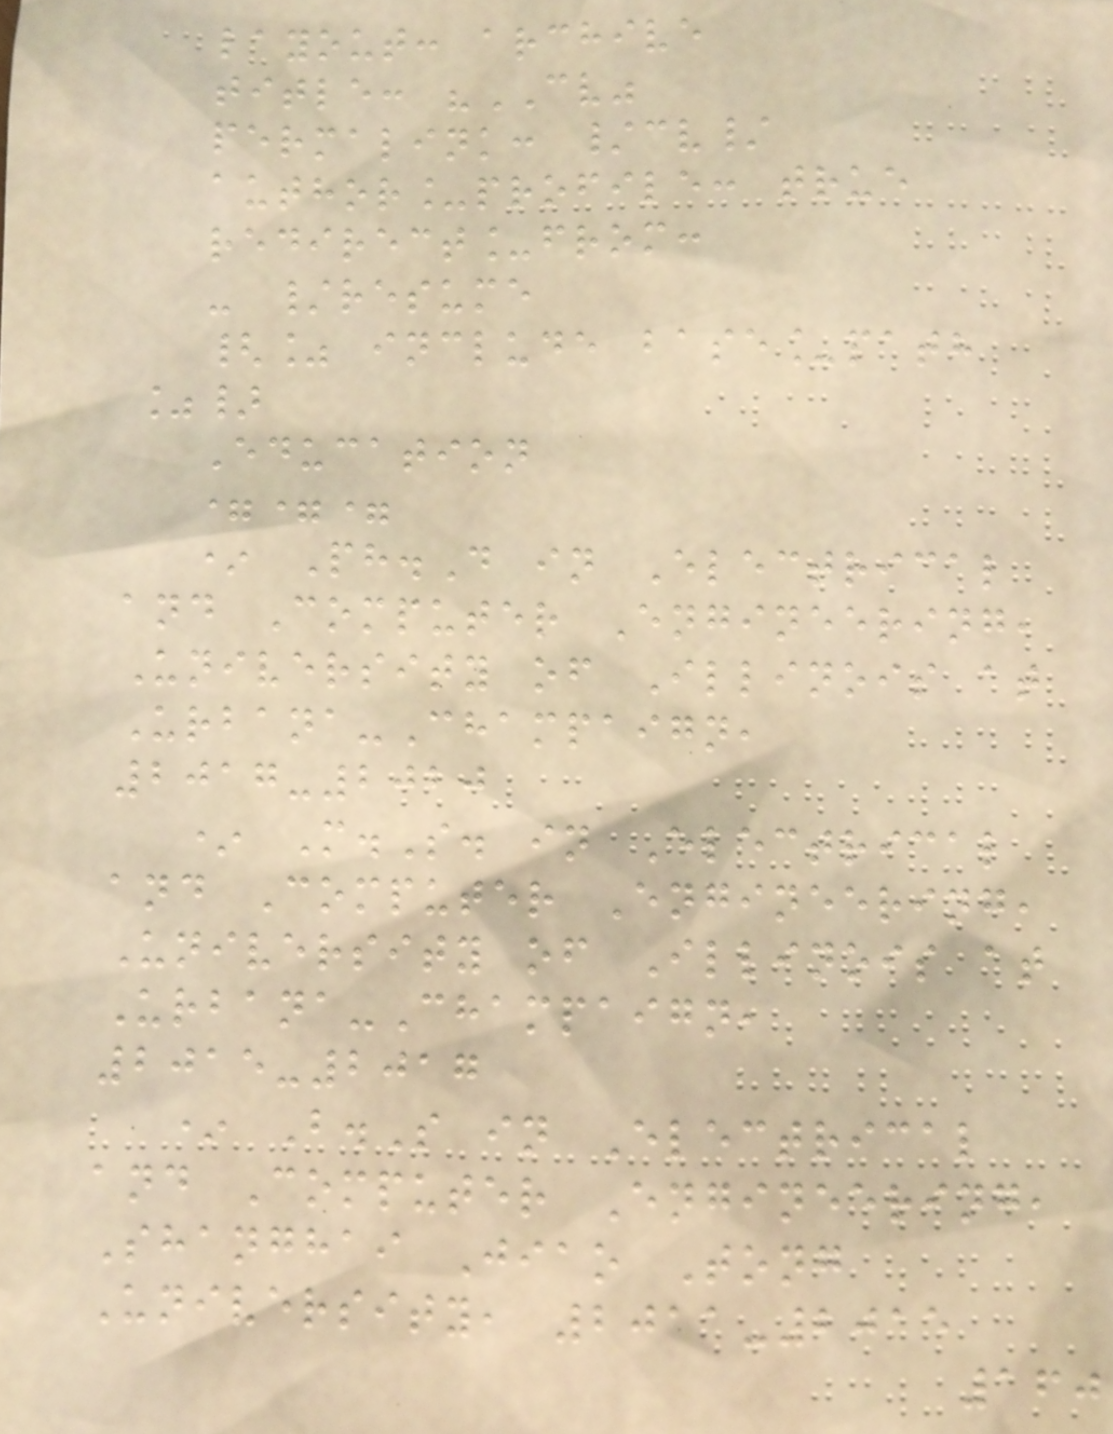layout: archive
title: "CV"
permalink: /cv/
author_profile: true
redirect_from:
- /resume
{% include base_path
%}
Education
===
* Ph.D in Electrical
and Computer Engineering,
University of Illinois at
Urbana-Champaign,
2017-2020
* M.S. in Electrical
and Computer Engineering,
University of Illinois at
Urbana-Champaign,
2015-2017
* B.S in Electrical
and Computer Engineering,
Shanghai Jiao Tong
University, 2011-2015
160
